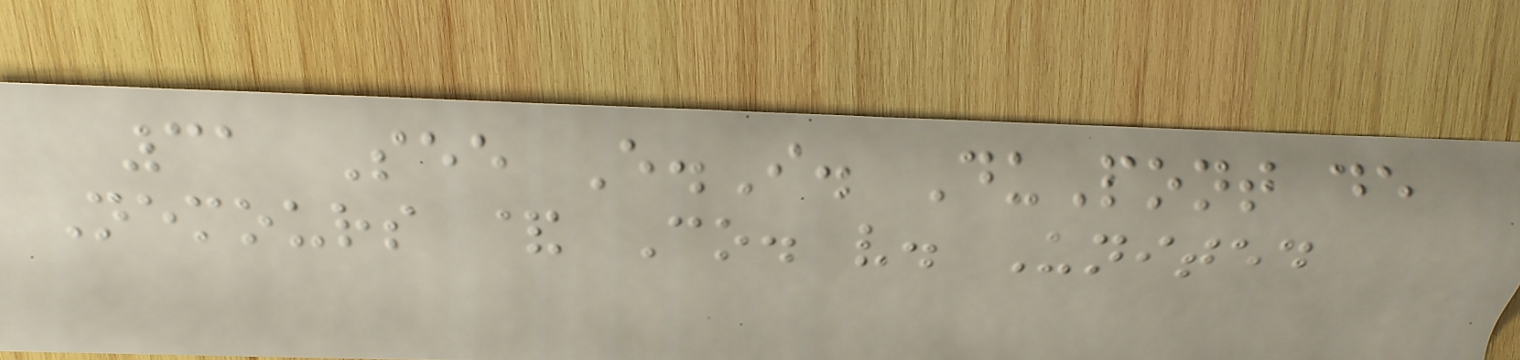31 See E.I. DuPont de
Nemours & Co. v. United
